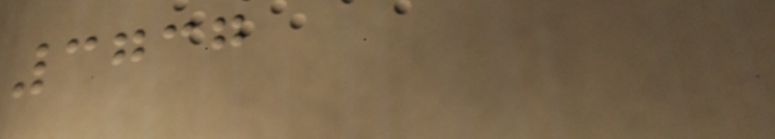3737
